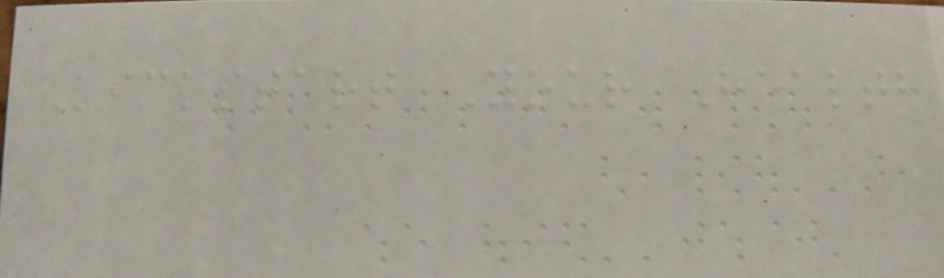Kickstart Your Health
